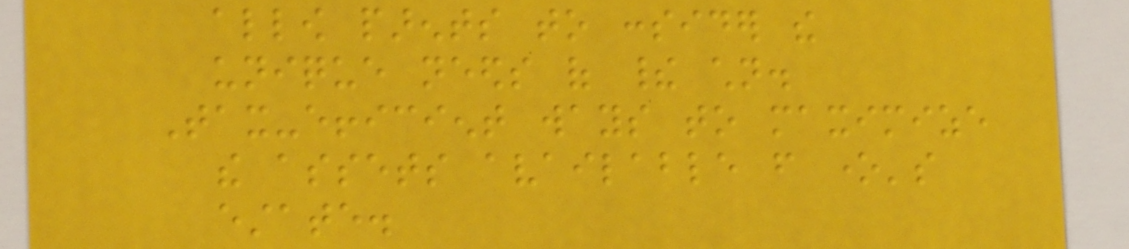allow parents to consider the
unique needs of their children.
Tax-efficient ways to maximize
the assets available from one's
estate.
